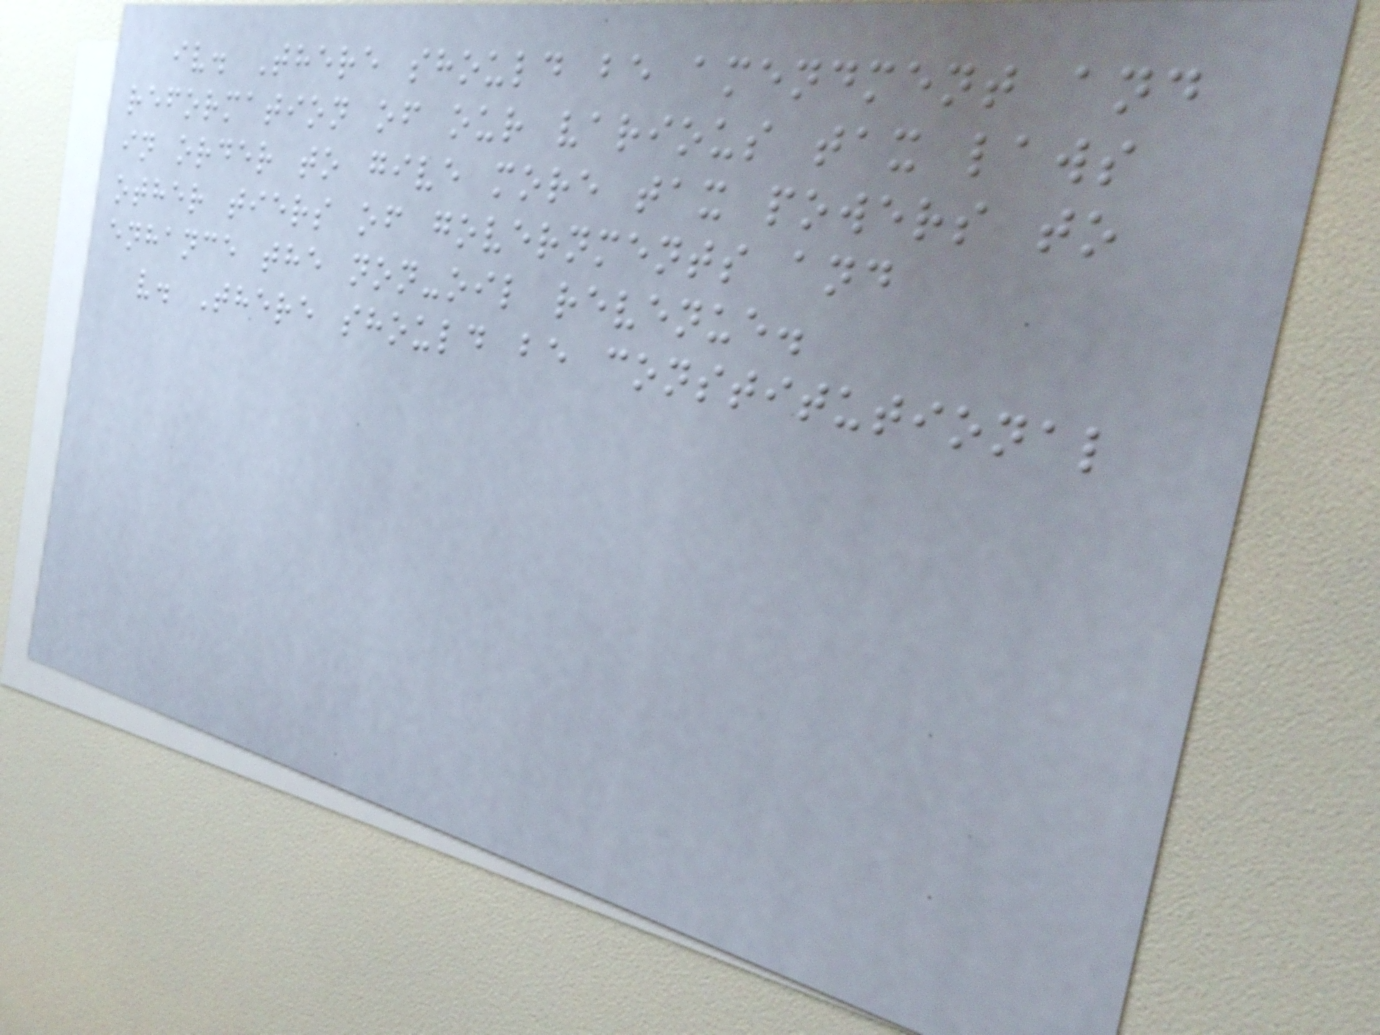iv. There should be amendment and
reformation of our various tax laws
in order to give more tax powers to
other tiers of governments and
enhance the non-oil revenue.
v. There should be constitutional
